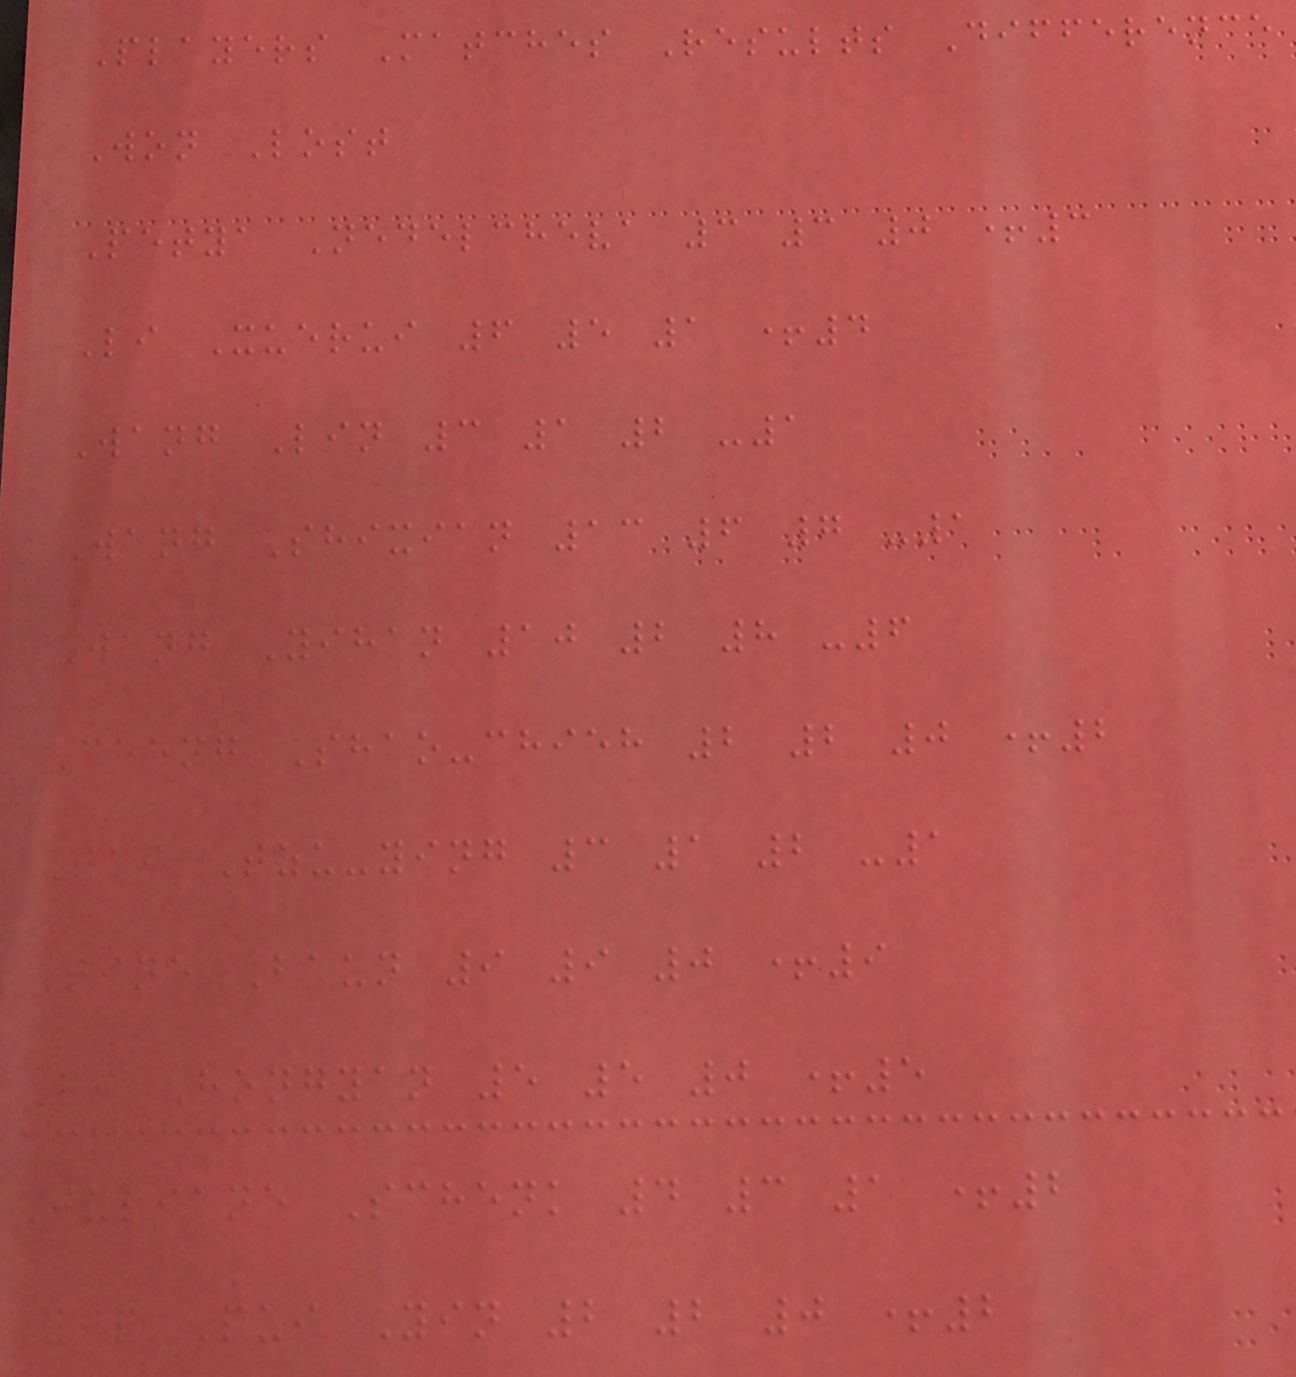Players Matches Results Difference
Won Lost
Petya Nedelcheva 3 3 0 +3
Li Xuerui 6 5 1 +4
Wang Lin 3 1 2 -1
Wang Shixian 13 6 7 -1
Wang Yihan 10 2 8 -6
Cheng Shao-chieh 2 2 0 +2
Tai Tzu-ying 3 1 2 -1
Tine Baun 9 9 0 +9
Pi Hongyan 5 5 0 +5
Juliane Schenk 4 3 1 +2
Yip Pui Yin 2 2 0 +2
